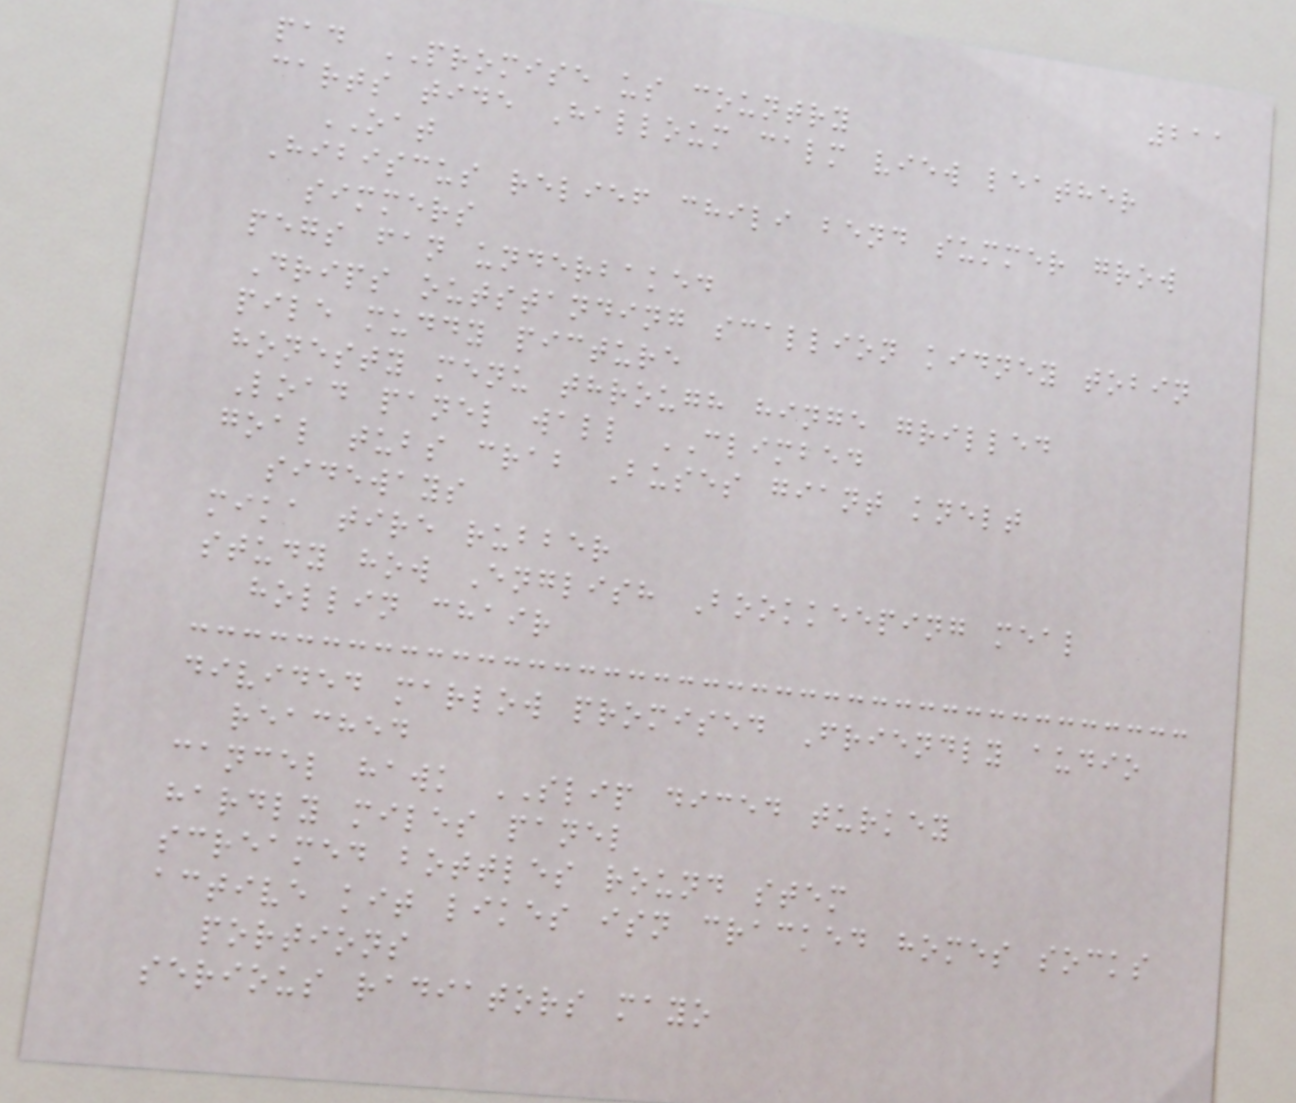211
pad PROMISE us country
carts tide Halloum calm view leather
OAT
Hibiscus relief chili bend summer grow
simmers
pegs fan underbaked
Drips outstanding scallion kidney tobin
pile muddy picture
honesty menu through hinge grilled
Load panel wall CLIMBED
goal tubs crab Buses giant knelt
sideways
mika tire rubber
study how English Bookkeeping meal
hollin chair
divided marlow promised Friendly audio
reached
cancel hawk SLIP diced turkey
hardly miles panel
screamed bottles round stem
active kit likes isn cracked homes socks
portions
serious radiators mayo
